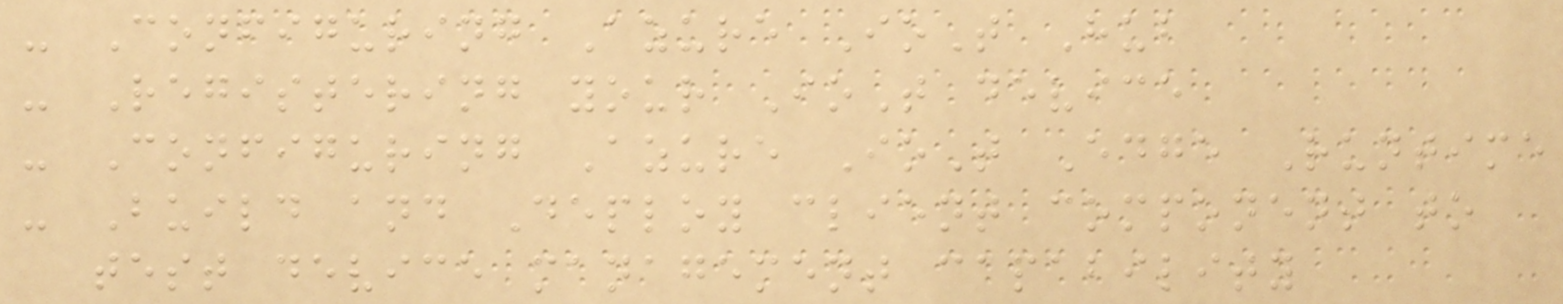- Configuring Azure IoT Hub
- Registering your IoT device
- Configuring Azure IoT Edge Runtime
- Build and Deploy client component to
test device management capability
